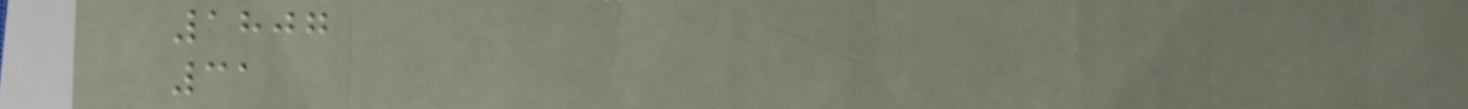1807
31
